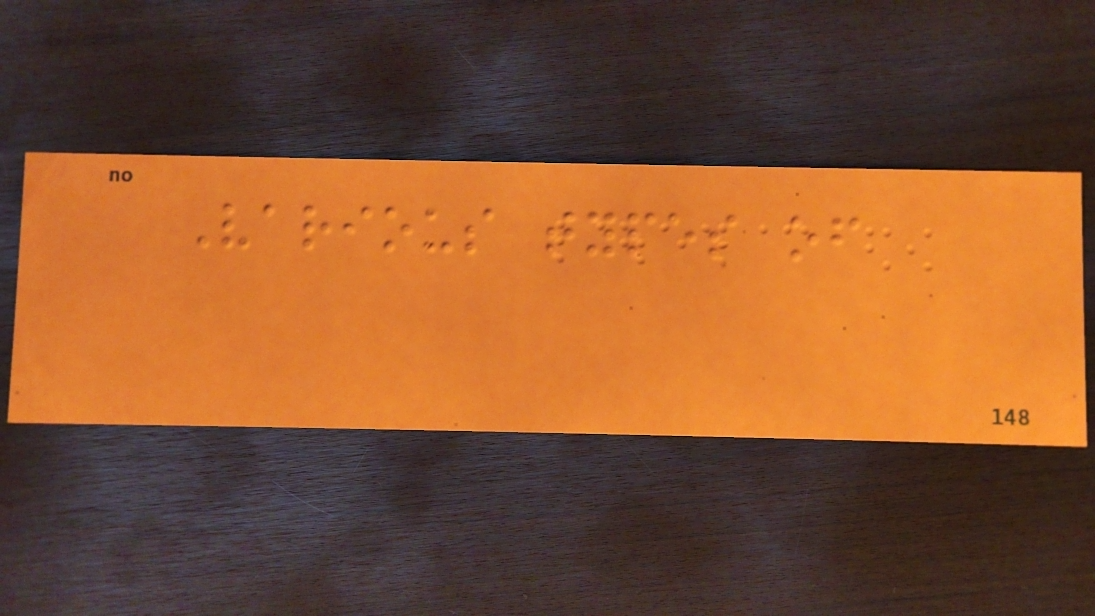Various types of
